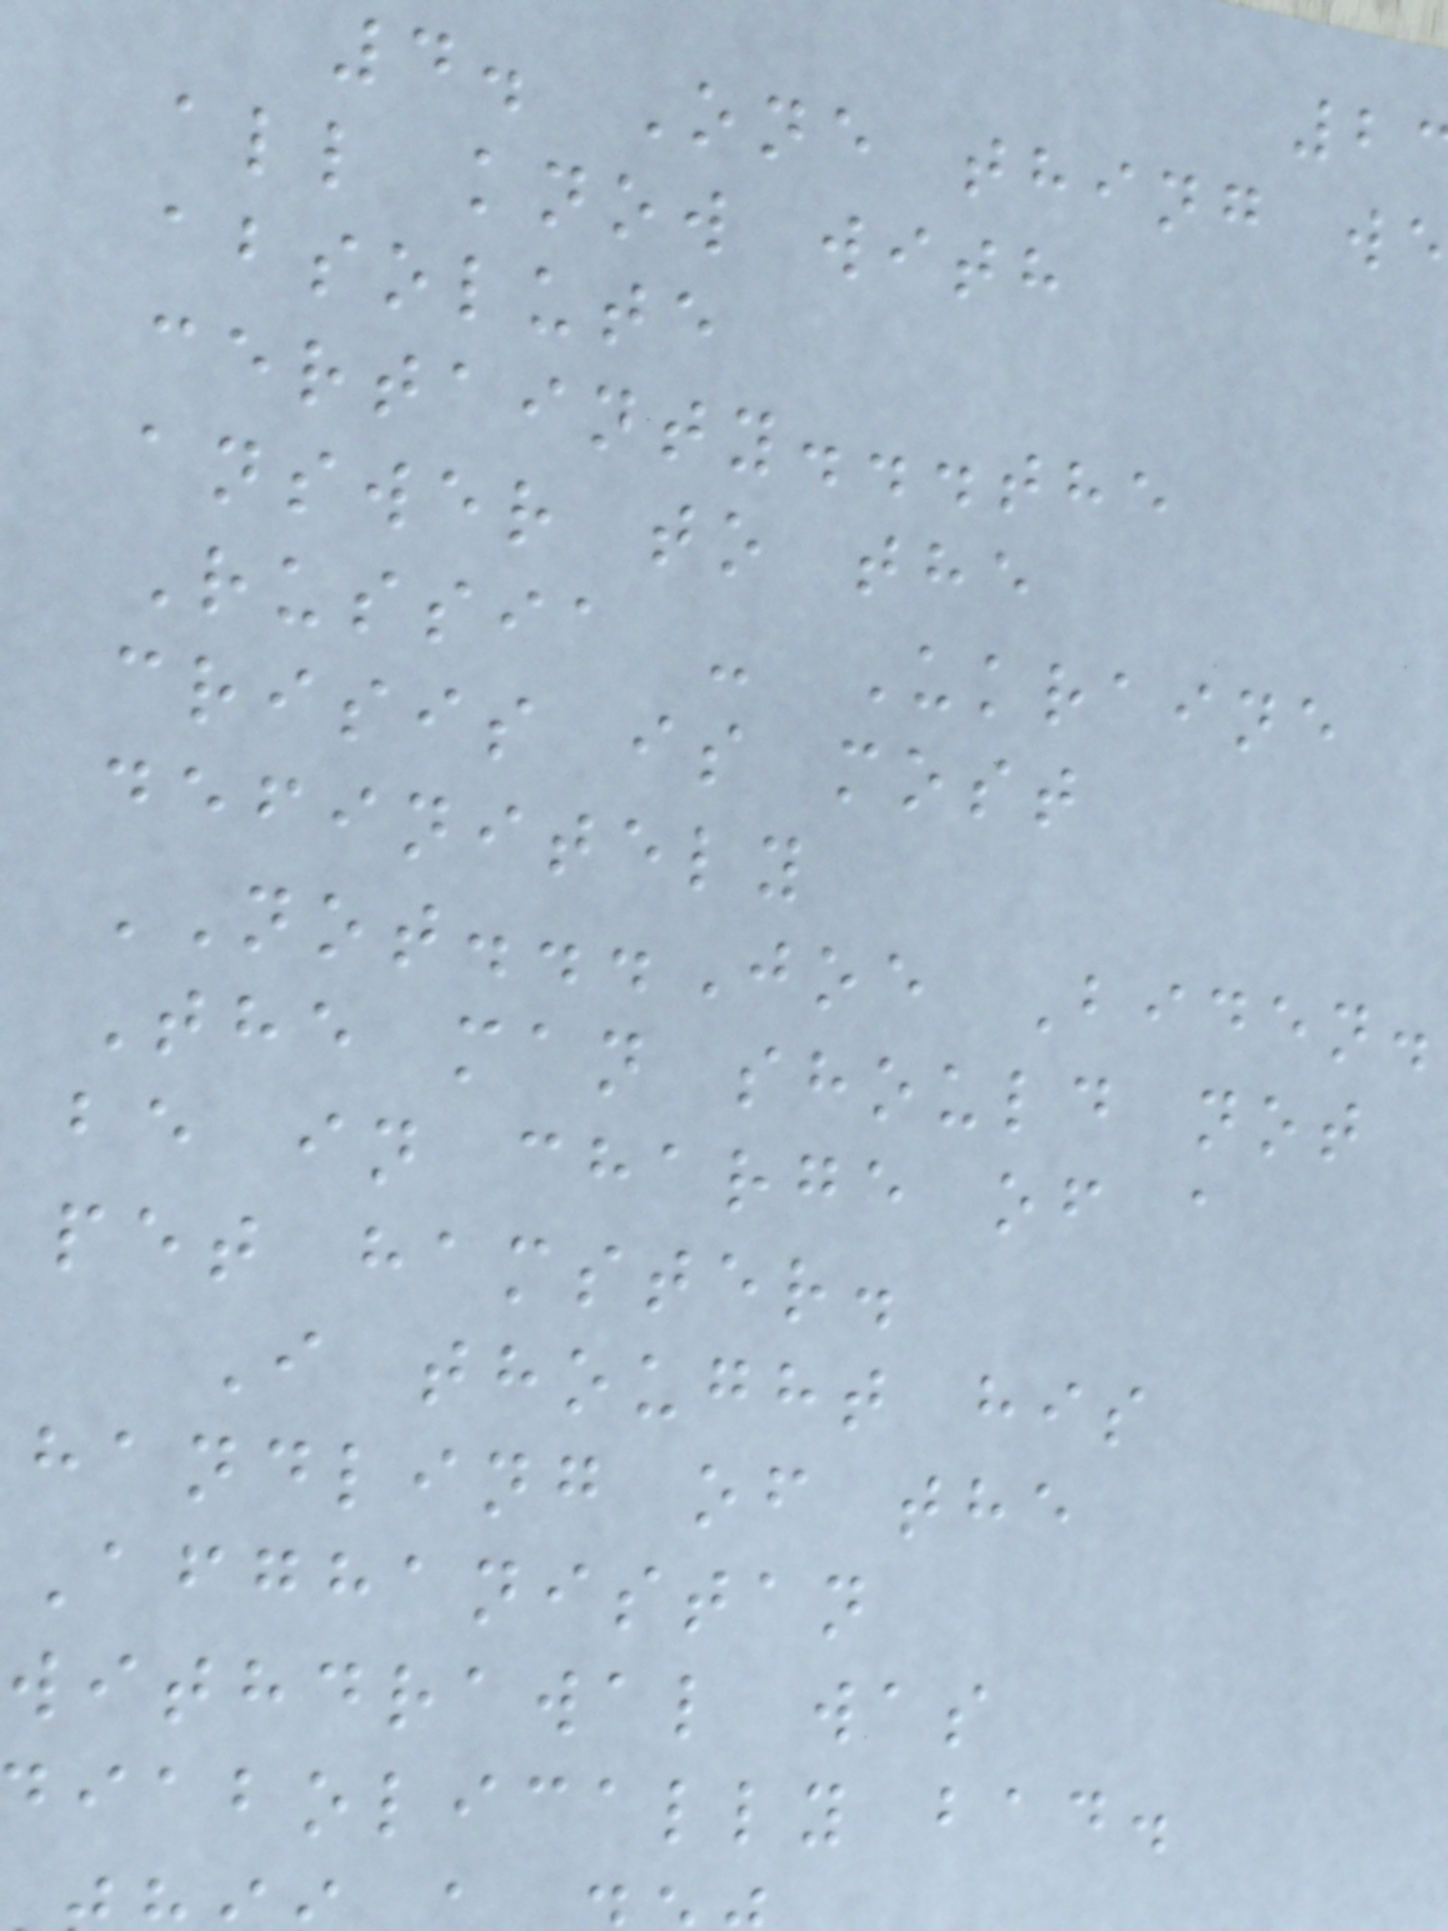4. One thing we
all know with
absolute
certainty...the
answer to the
Russia - Ukraine
crisis is most
definitely
NOT...Joe Biden.
The man should not
be in charge of a
pet hamster.
I thought his
handling of the
Afghanistan
withdrawal was
iabolically bad.
